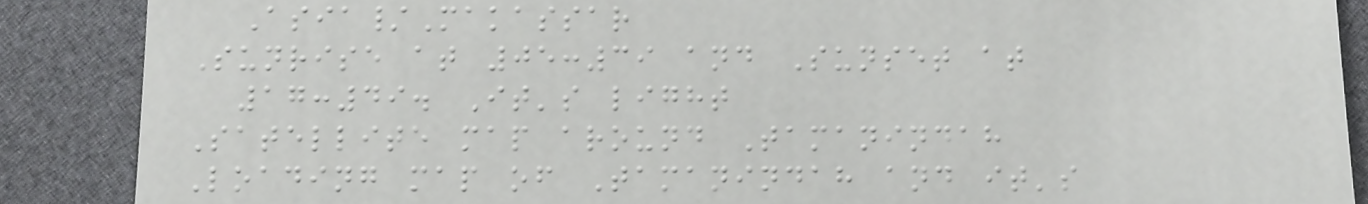Asia/Makassar
Sunrise at 05:39 and Sunset at
17:49. It's light
Satellite map around Tamanindah
Loading map of Tamanindah and it's
